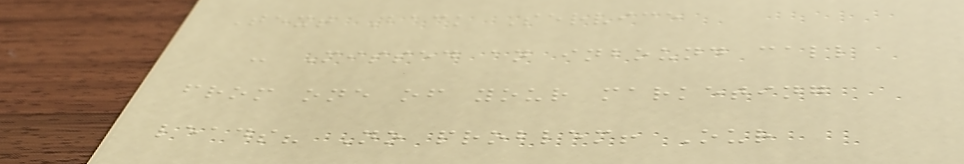Text Back Service
- Missed an inbound call
from one of your marketing
leads? No problem! Our
